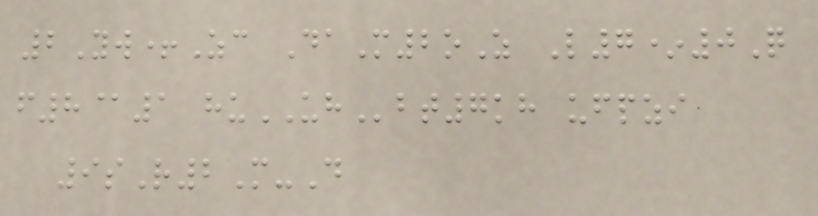2Yw+Zc DaM2oZ L7*0Q
f8@1 huUHbt7kh ufpzi
9sR2M-D
